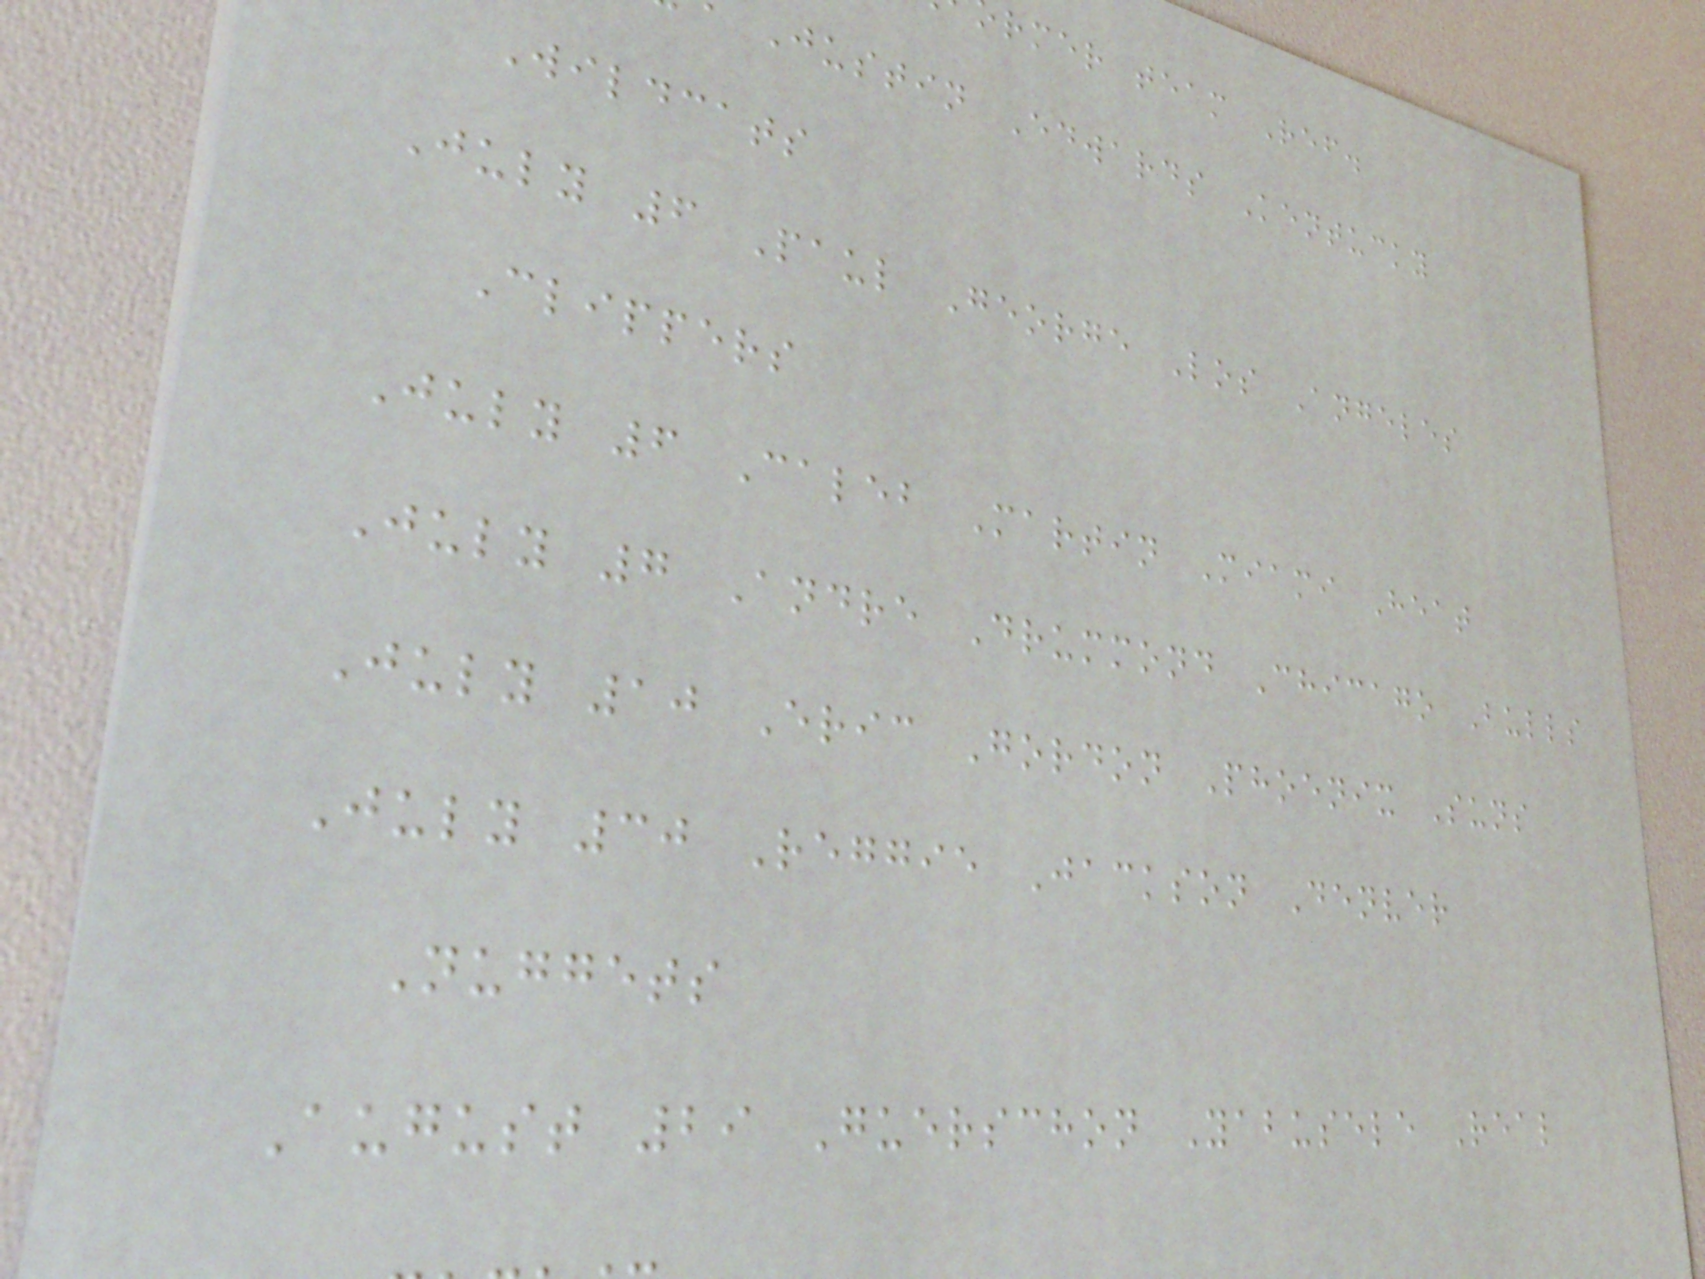rmer team Ref.
Justin Edwards Kentucky
Wildcats
July 6 Paul George Los Angeles
Clippers
July 6 Caleb Martin Miami Heat
July 7 Andre Drummond Chicago Bulls
July 10 Eric Gordon Phoenix Suns
July 30 Reggie Jackson Denver
Nuggets
August 29 Guerschon Yabusele Real
